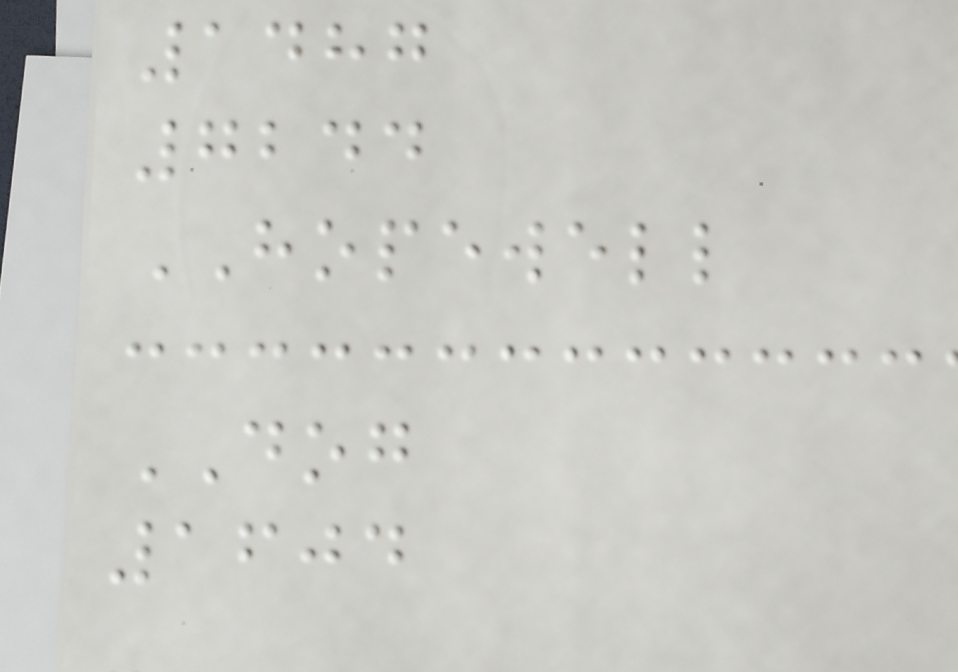1487
7244
HOPEWELL
DOG
1604
